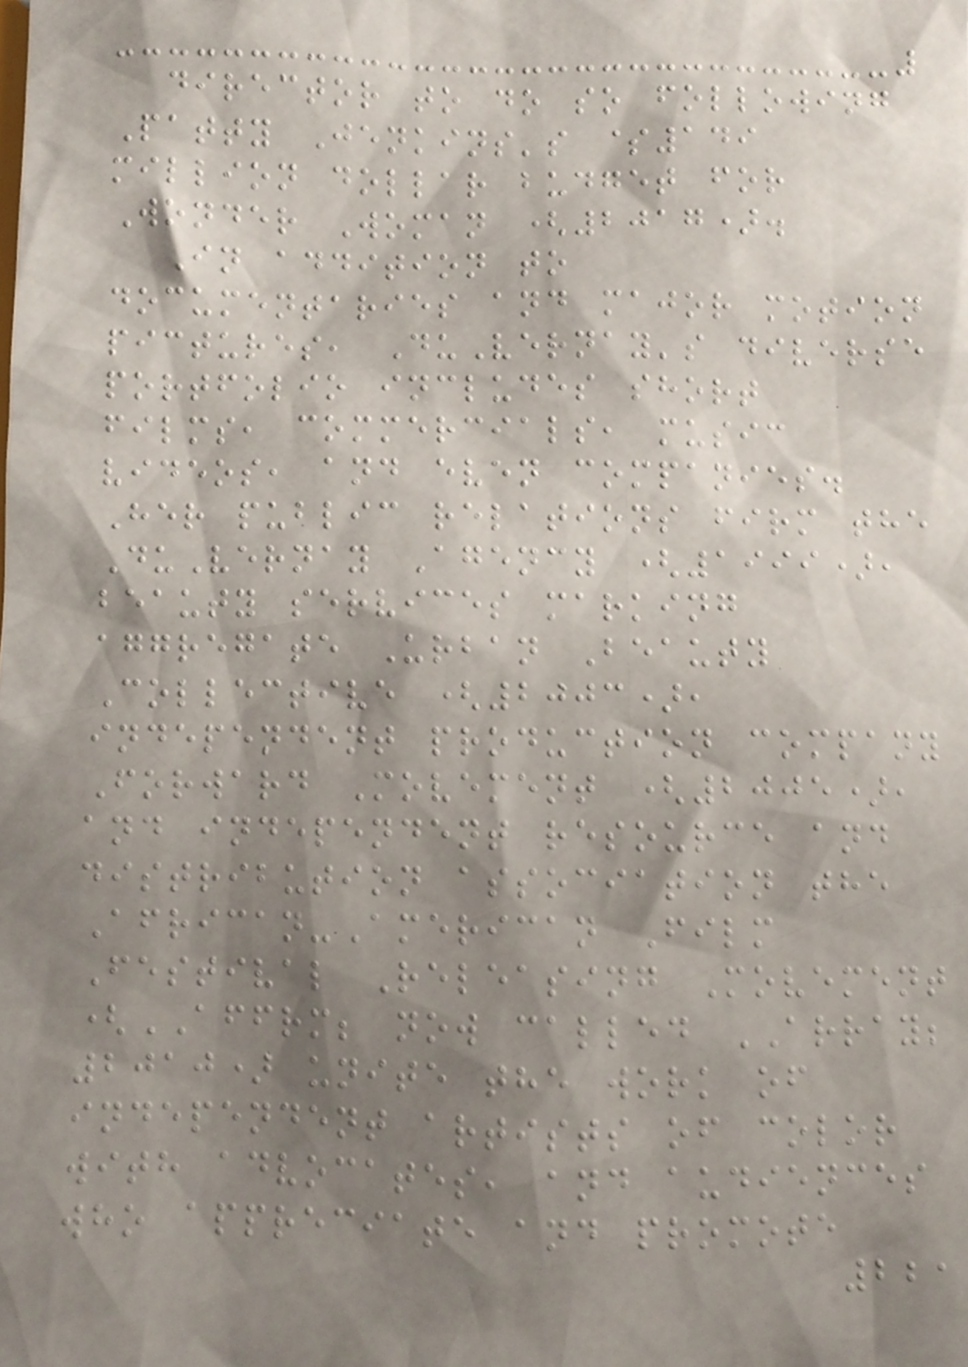director to do so following
Patty Jenkins's $149
million dollar budget for
Wonder Woman (2017).
In addition to
documentaries and major motion
pictures, DuVernay's diverse
portfolio includes short
films, commercials, music
videos, and even companies.
Her public relations firm the
DuVernay Agency (1999),
beauty services marking
aggregate Urban Beauty
Collective (2003),
independent production company
Forward Movement (2005),
and independent resource and
distribution association the
African-American Film
Festival Releasing Movement
(AFFRM; now called ARRAY;
2010) unite the work of
independent artists of color
with advocates, and audiences
who appreciate and promote
221
